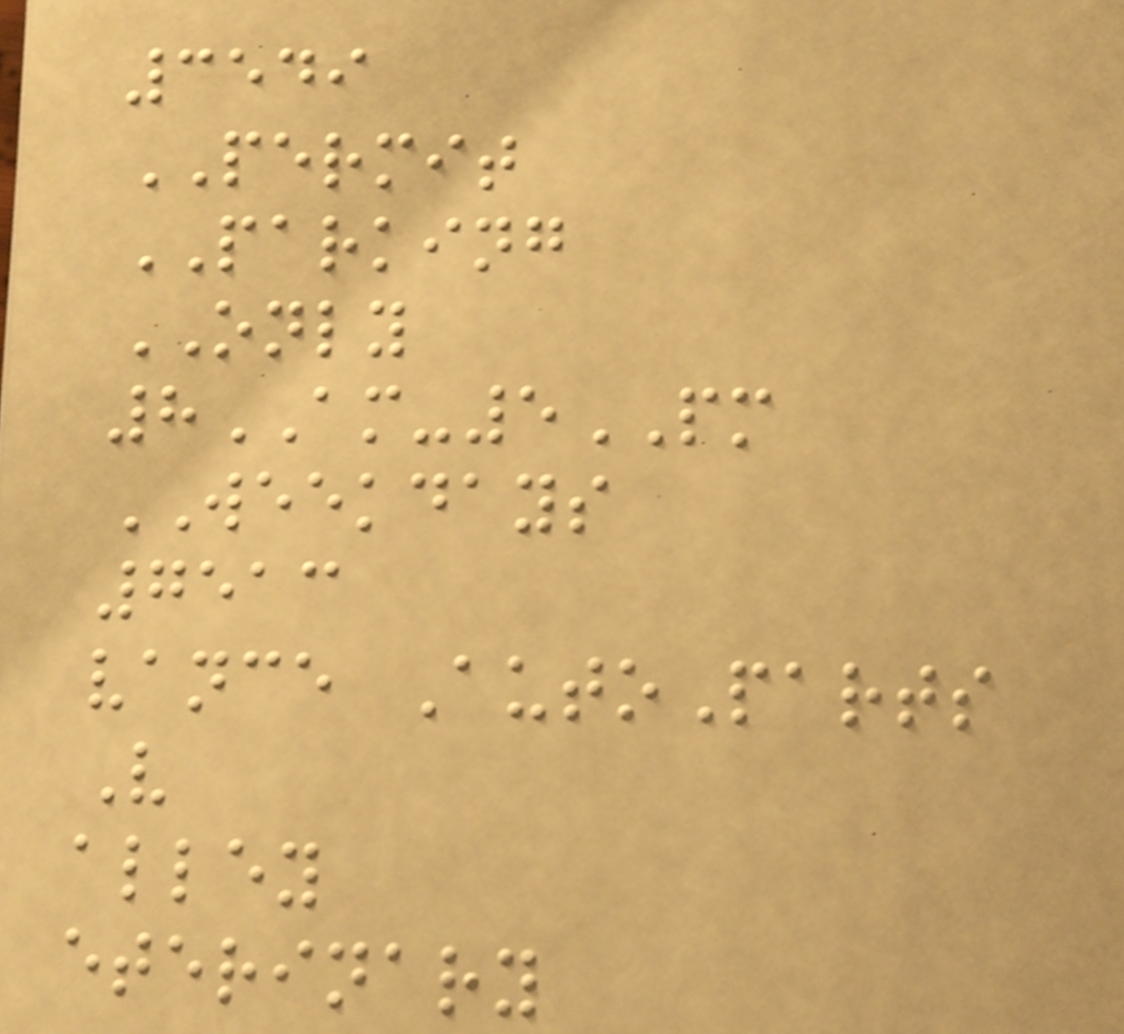3549
PERMIT
PARKING
ONLY
8AM-5PM
WEEKDAYS
7513
vance AutoParts
V
alley
eterinary
